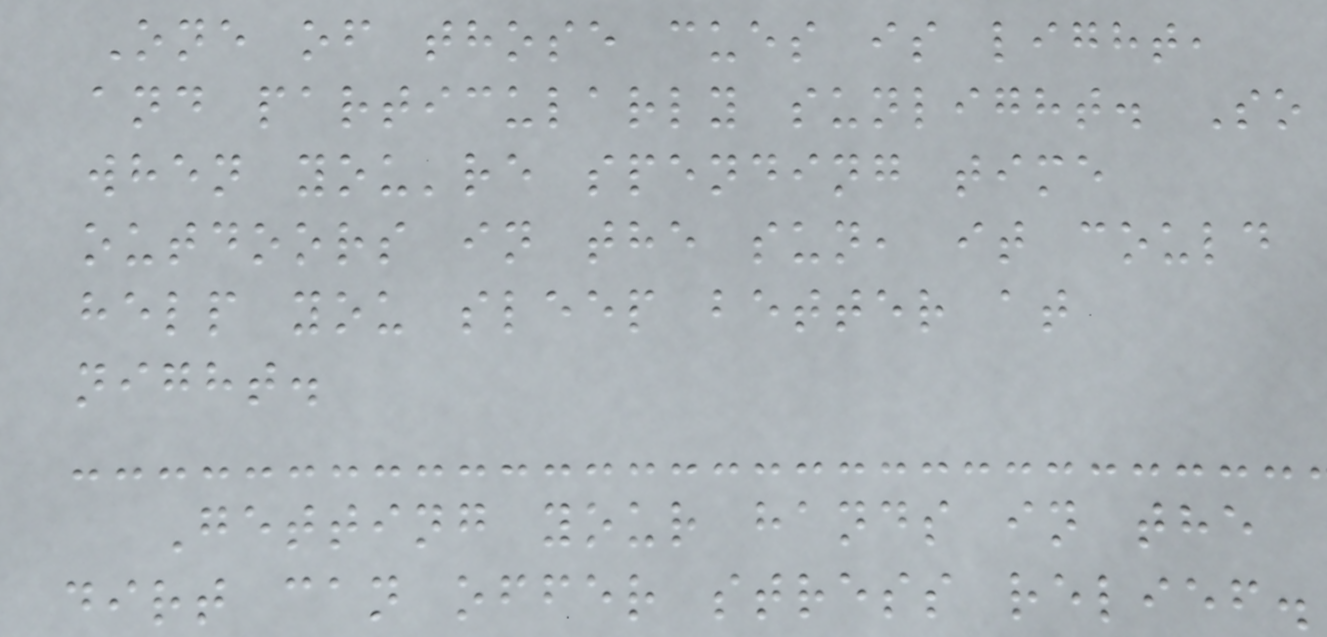One of those cues is light,
and particularly sunlight. So
when you're spending time
outdoors in the sun, it could
help you sleep better at
night.
Getting your hands in the
dirt can offer stress relief.
